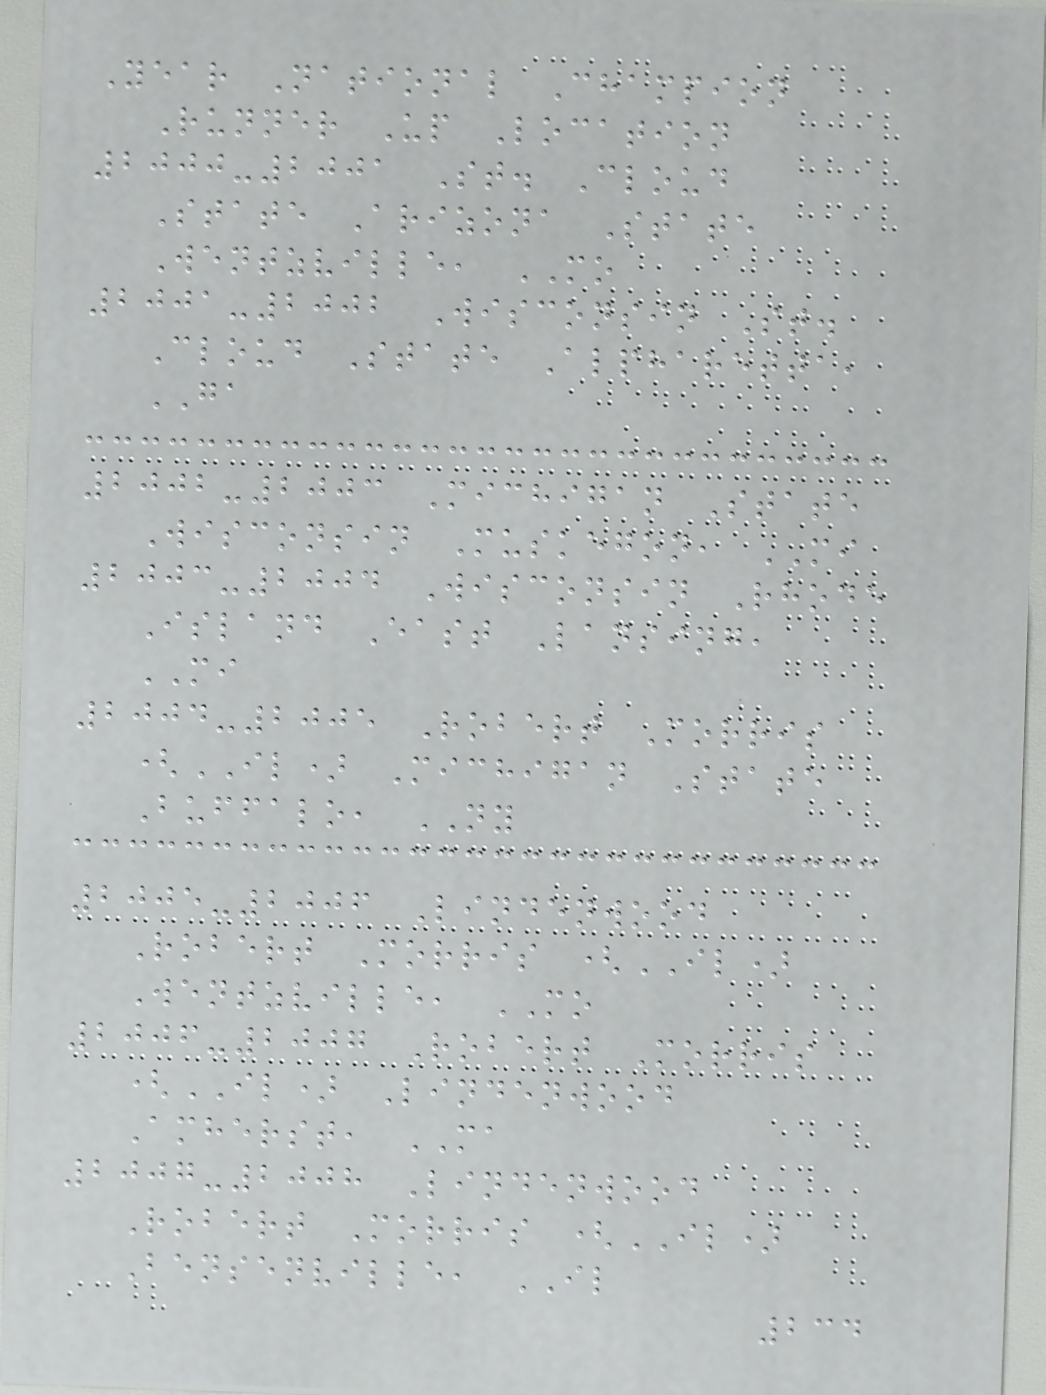Year National Champion
Runner Up Location
2000-2001 St. Cloud
State Arizona State
Wentzville, MO
2001-2002 Wisconsin St.
Cloud State Alpharetta,
GA
2002-2003 Michigan State
Wisconsin Muskegon, MI
2003-2004 Wisconsin Rhode
Island East Lansing,
MI
2004-2005 Robert Morris
(IL) Michigan State
Buffalo, NY
2005-2006 Lindenwood
Robert Morris (IL)
Wentzville, MO
2006-2007 Robert Morris
(IL) Lindenwood
Amherst, MA
2007-2008 Lindenwood
Robert Morris (IL)
Bensenville, IL
234
